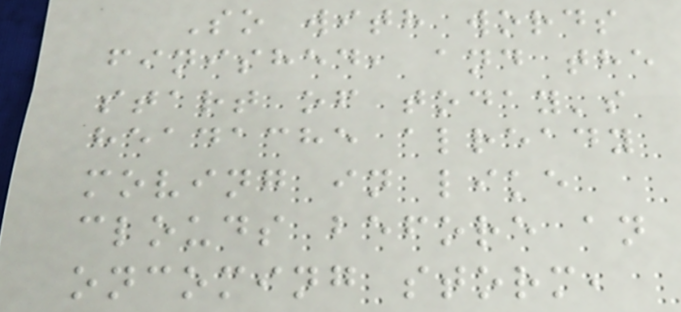So with words
finished, and the
start of today's
headache already
moving in like
clouds before an
oncoming storm,
